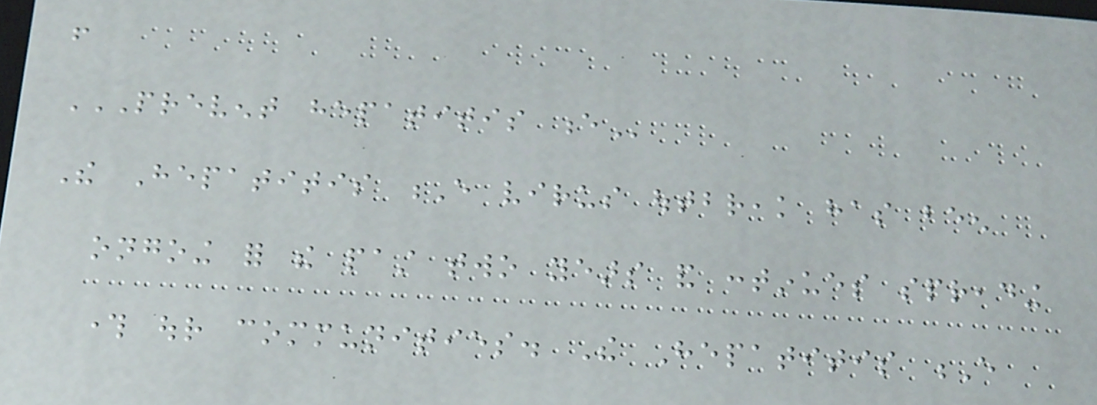!
PREVENT HEPATITIS E
The Hepatitis E virus outbreak has been
ongoing for the past two years and continues spreading
through our communities. The Hepatitis E
